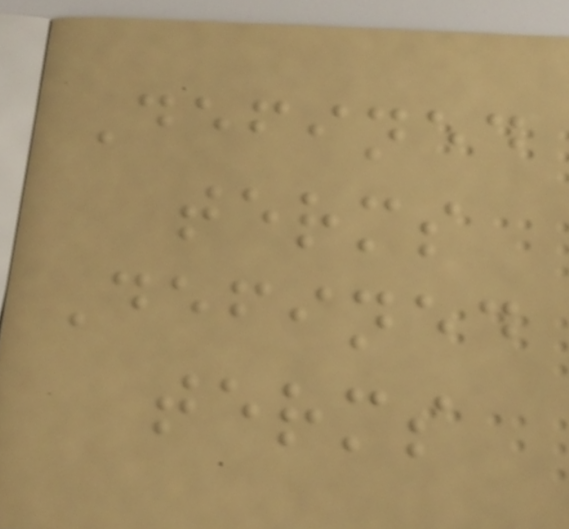Defined
terms
Defined
terms
